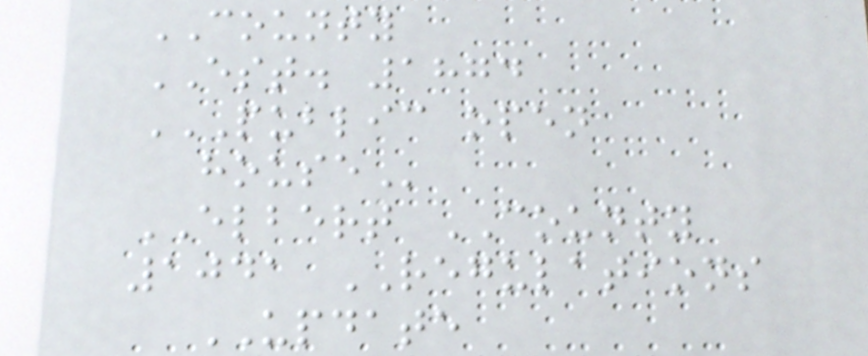COUNTY
EST. 1874
PUBLIC OPEN
HOUSE
ELBERT COUNTY
1041 REGULATIONS
UPDATE
